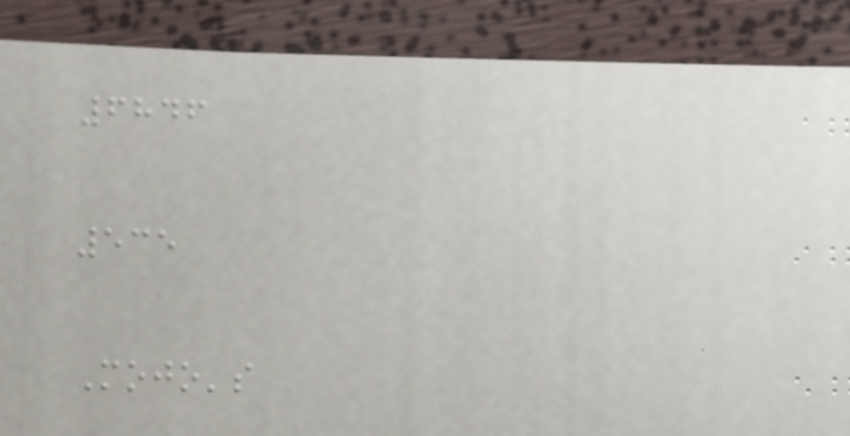6846
535
Mojo's
